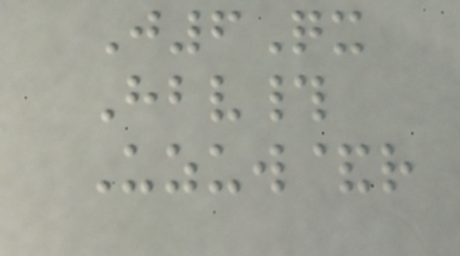J6Qx
Hbv#
Uzuw&r
